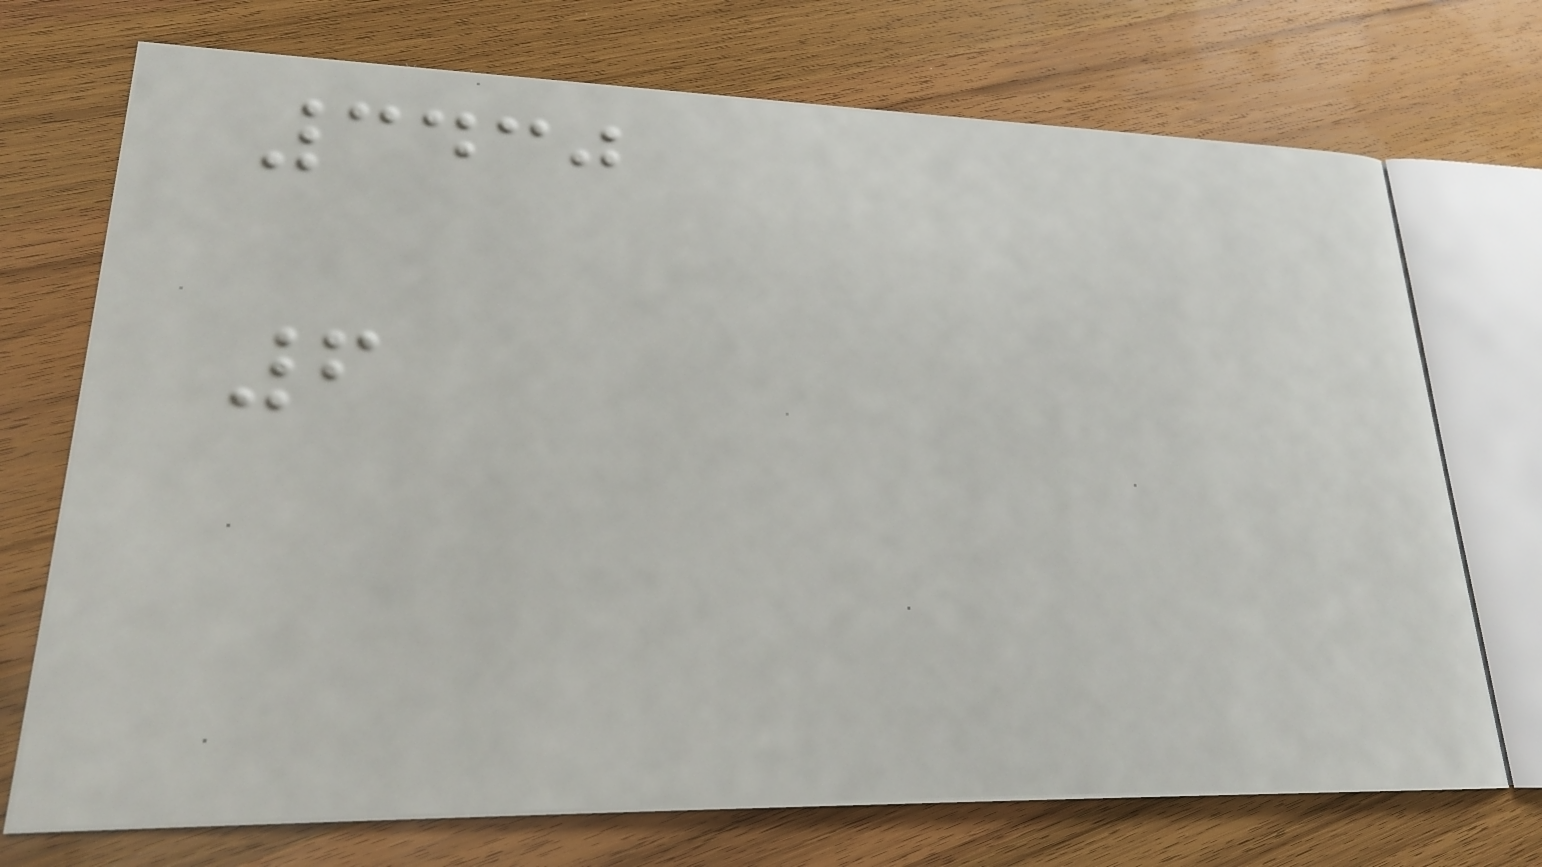3430
6
